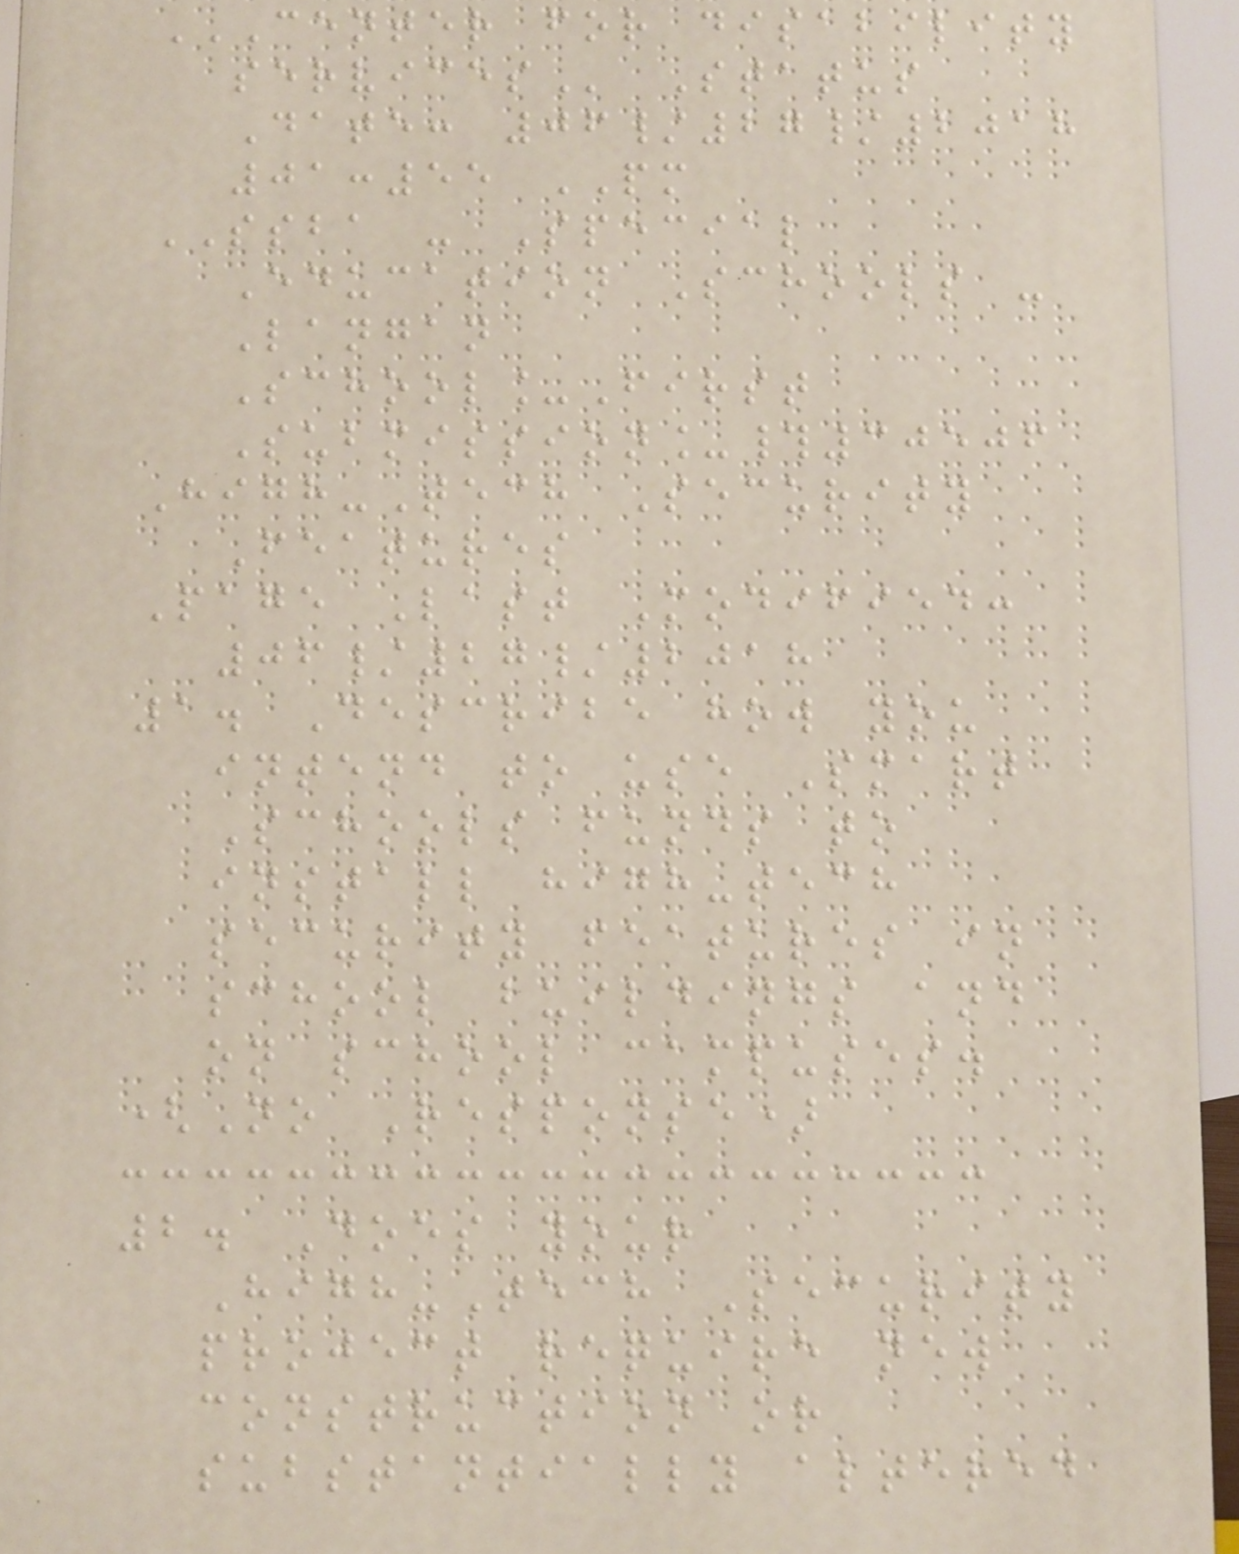CENTER FOR DISABILITY
SERVICES Status
Date: 06/27/2018
01:55 PM
SSBA - Special
Education Schools -
Langan
School_First
Submission_#30506
High-Tech Security
Features
Page Last Modified:
06/27/2018
1. Describe how you
intend to use Smart
Schools funds to
install high-tech
security features in
school buildings and
on school campuses.
(No Response)
2. Does your
High-Tech Security
project require new
construction or
substantially altered
